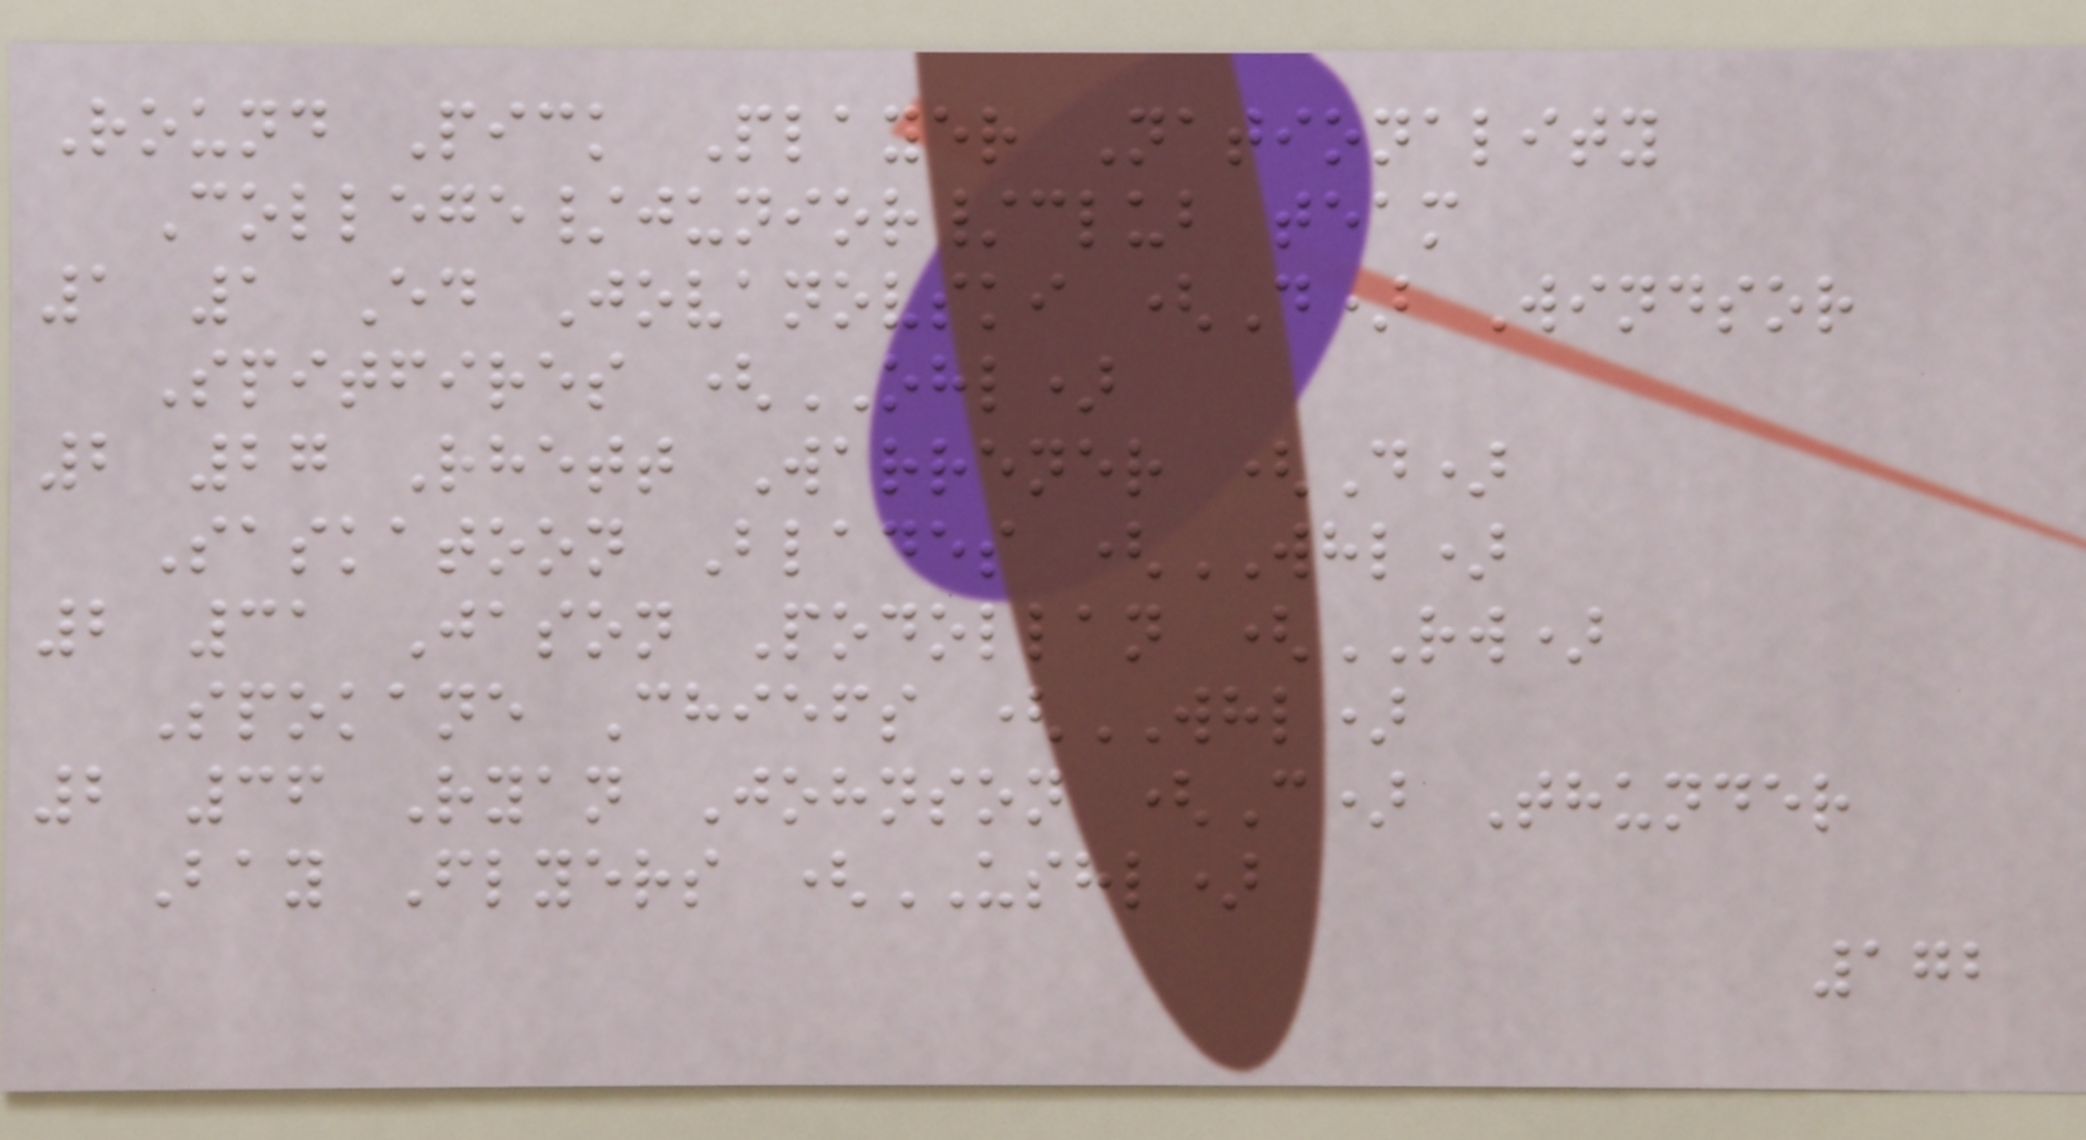Round Pick Player Nationality
College/junior/club team
1 1 Ed Jovanovski (D) Windsor
Spitfires (OHL)
2 27 Rhett Warrener (D)
Saskatoon Blades (WHL)
2 31 Jason Podollan (RW)
Spokane Chiefs (WHL)
2 36 Ryan Johnson (C) Thunder
Bay Flyers (USHL)
172
